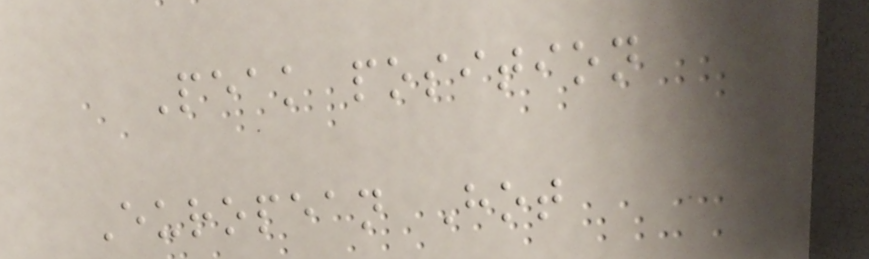Peak position
European Hot
